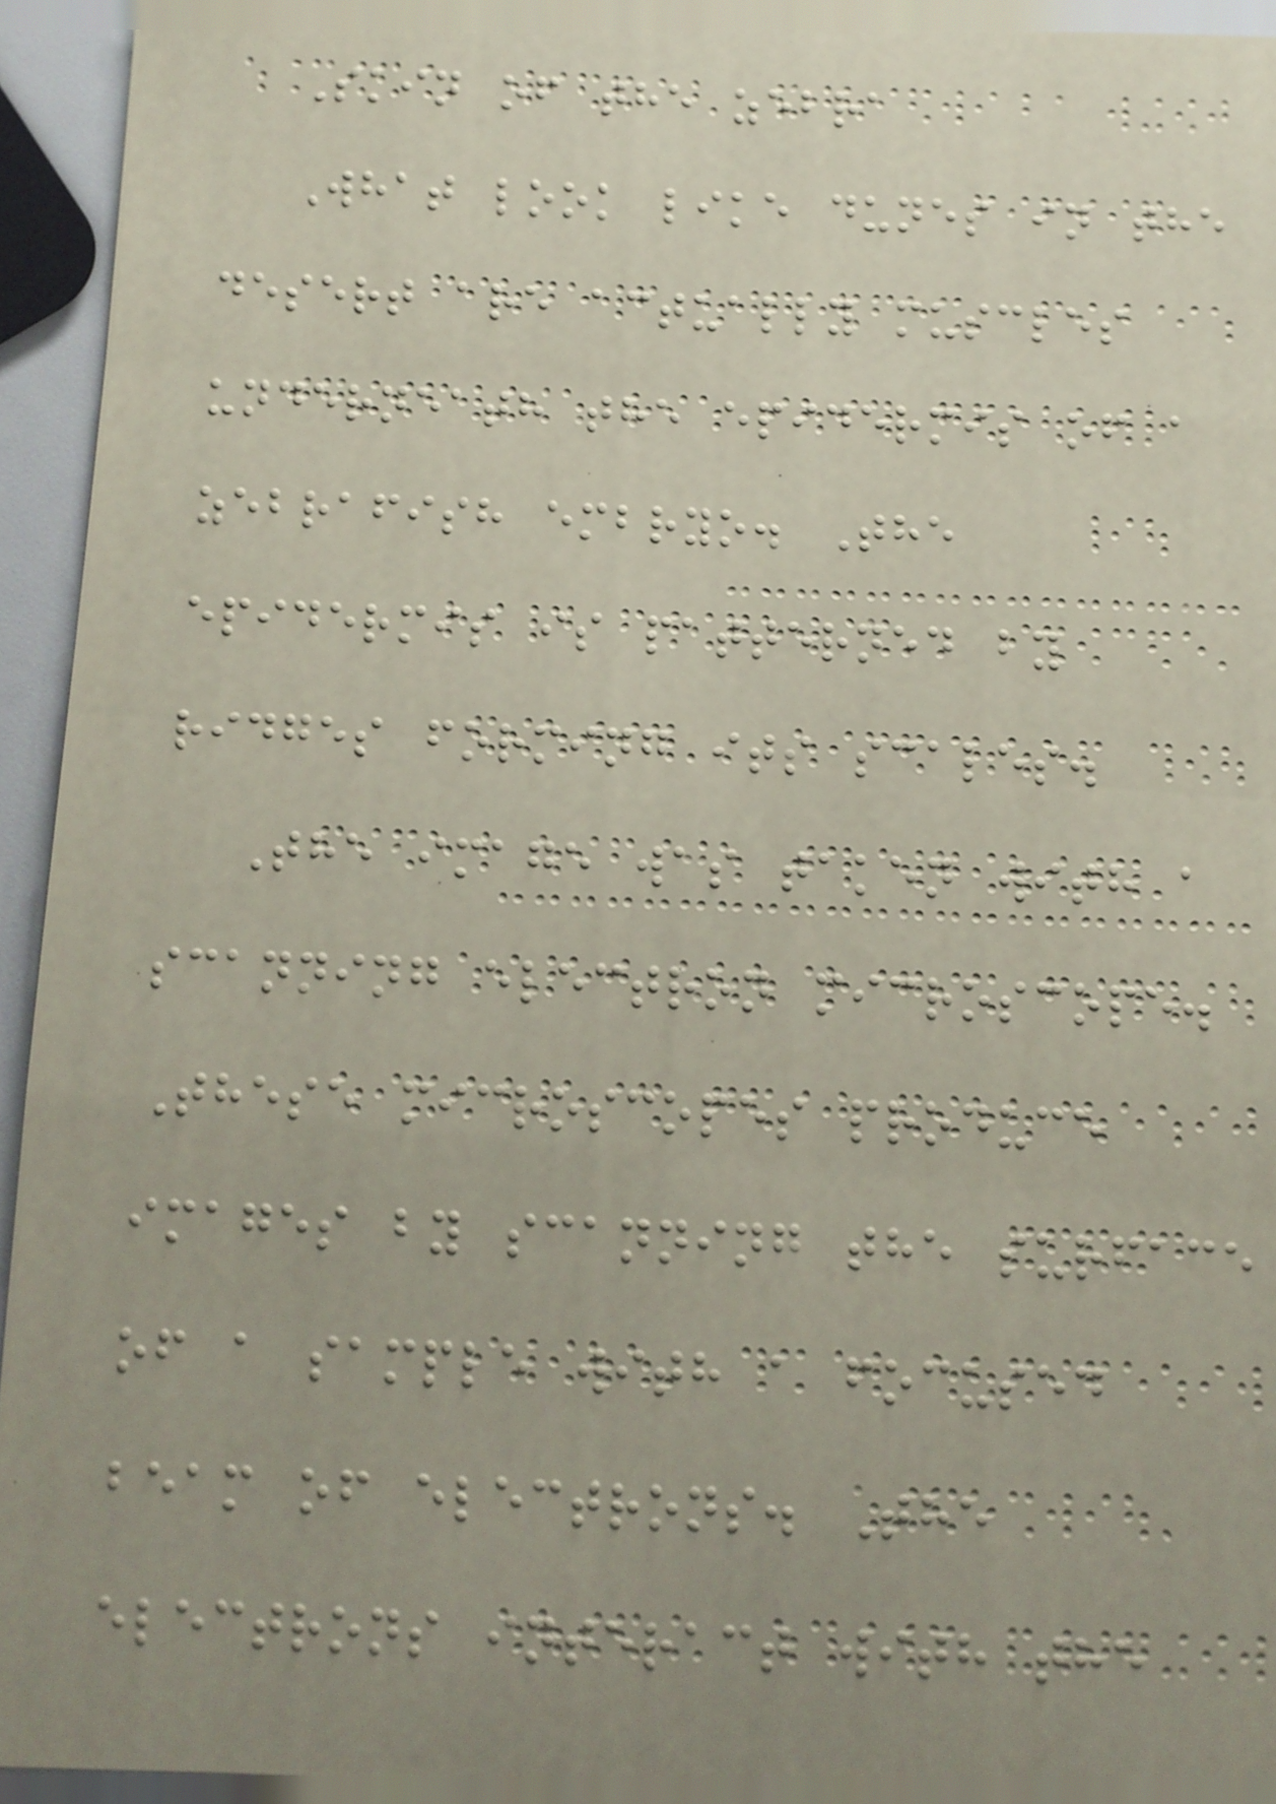Skin of the zebra
What look like dunes in the
desert are actually muscles
underneath the epidermis of a
zebrafish embryo. The
epidermis is patterned by
ridges forming its scales.
The image was taken with a
scanning electron microscope.
These microscopes produce
images by scanning the surface
of a sample with a focused
beam of electrons. The
electrons interact with the
